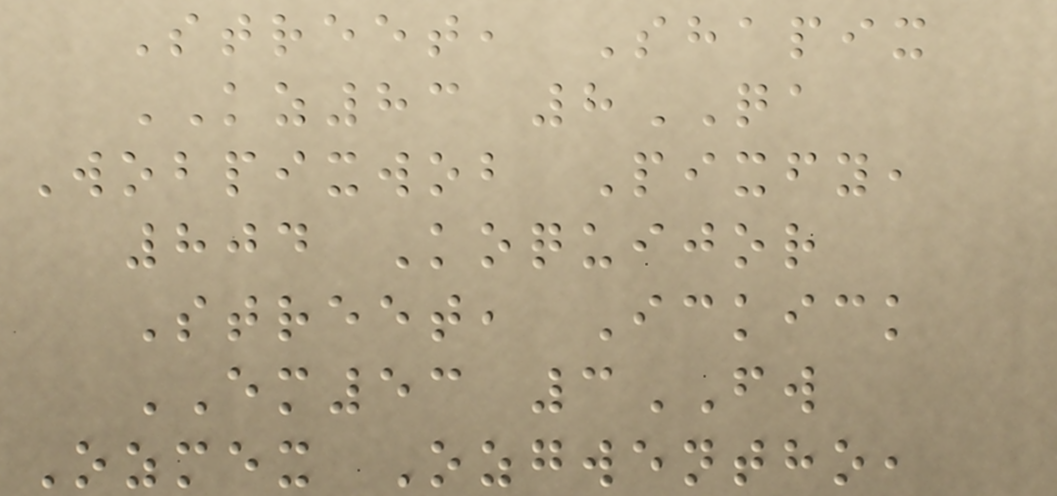Street, Shapix
KZ83 8QA
Wobpixwob Pixfy,
804 Koquijor
Street, Ickick
EM53 3FW
Ozmex Ozgwentho,
